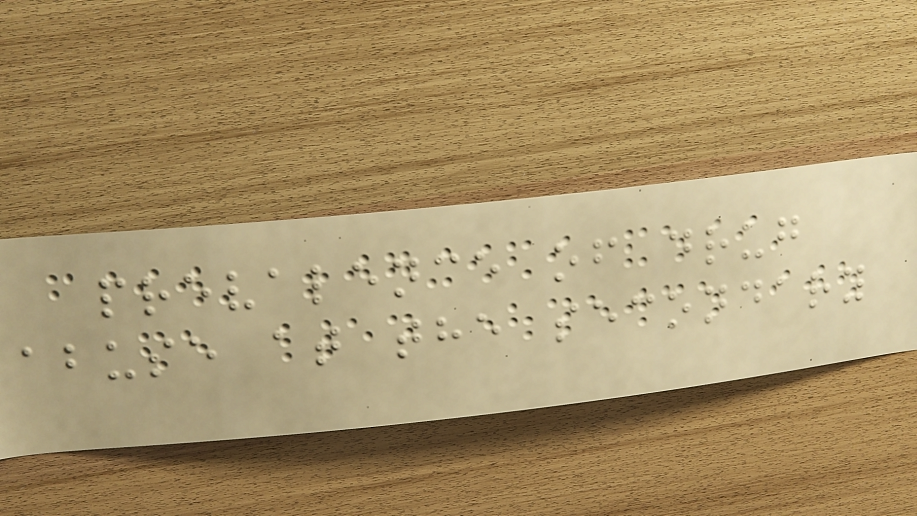prevalence of drug
abuse at the secondary
